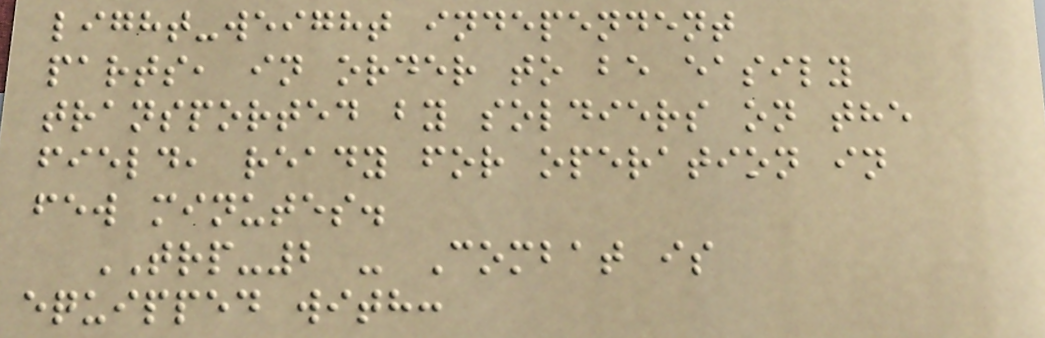light-weight independent
parts, in order to be easily
transported by soldiers on the
field, ready for operation in
few minutes.
TRP-2 - Combat is
equipped with:
